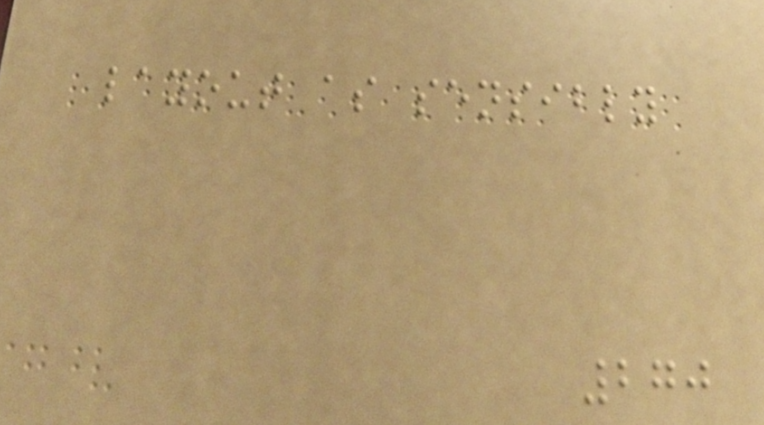layout as sensibly
270
